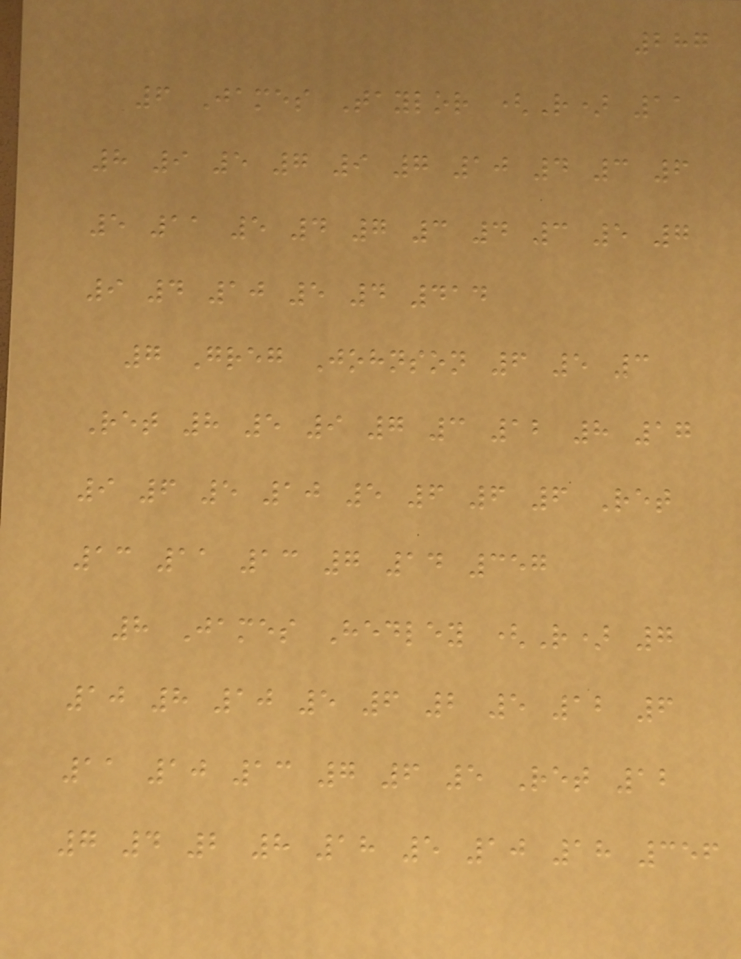287
6 James Taylor (R) 11
8 9 5 7 9 7 10 4 3 6
5 11 5 4 7 3 4 3 5 7
9 4 10 5 4 414
7 Greg Johnson 6 5 3
Ret 8 5 9 7 3 12 8 17
9 6 5 10 5 6 6 6 Ret
13 11 13 7 14 357
8 James Hedley (R) 7
10 8 10 5 6 2 5 12 6
11 10 13 7 6 5 Ret 12
7 4 2 8 18 5 10 18 356
